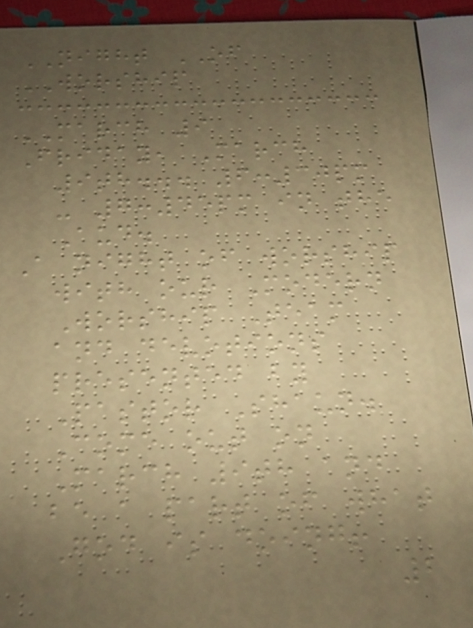NIGHT OF
WORSHIP
MARCH 9
Friday, March
9th... 6:30pm
- 7:45pm in the
Aud.
A night of worship
with our Modern
Worship Team
and devotions
presented by
Pastor Shaun.
Come out on
March 9th and
be a part of what
God is doing!
2
